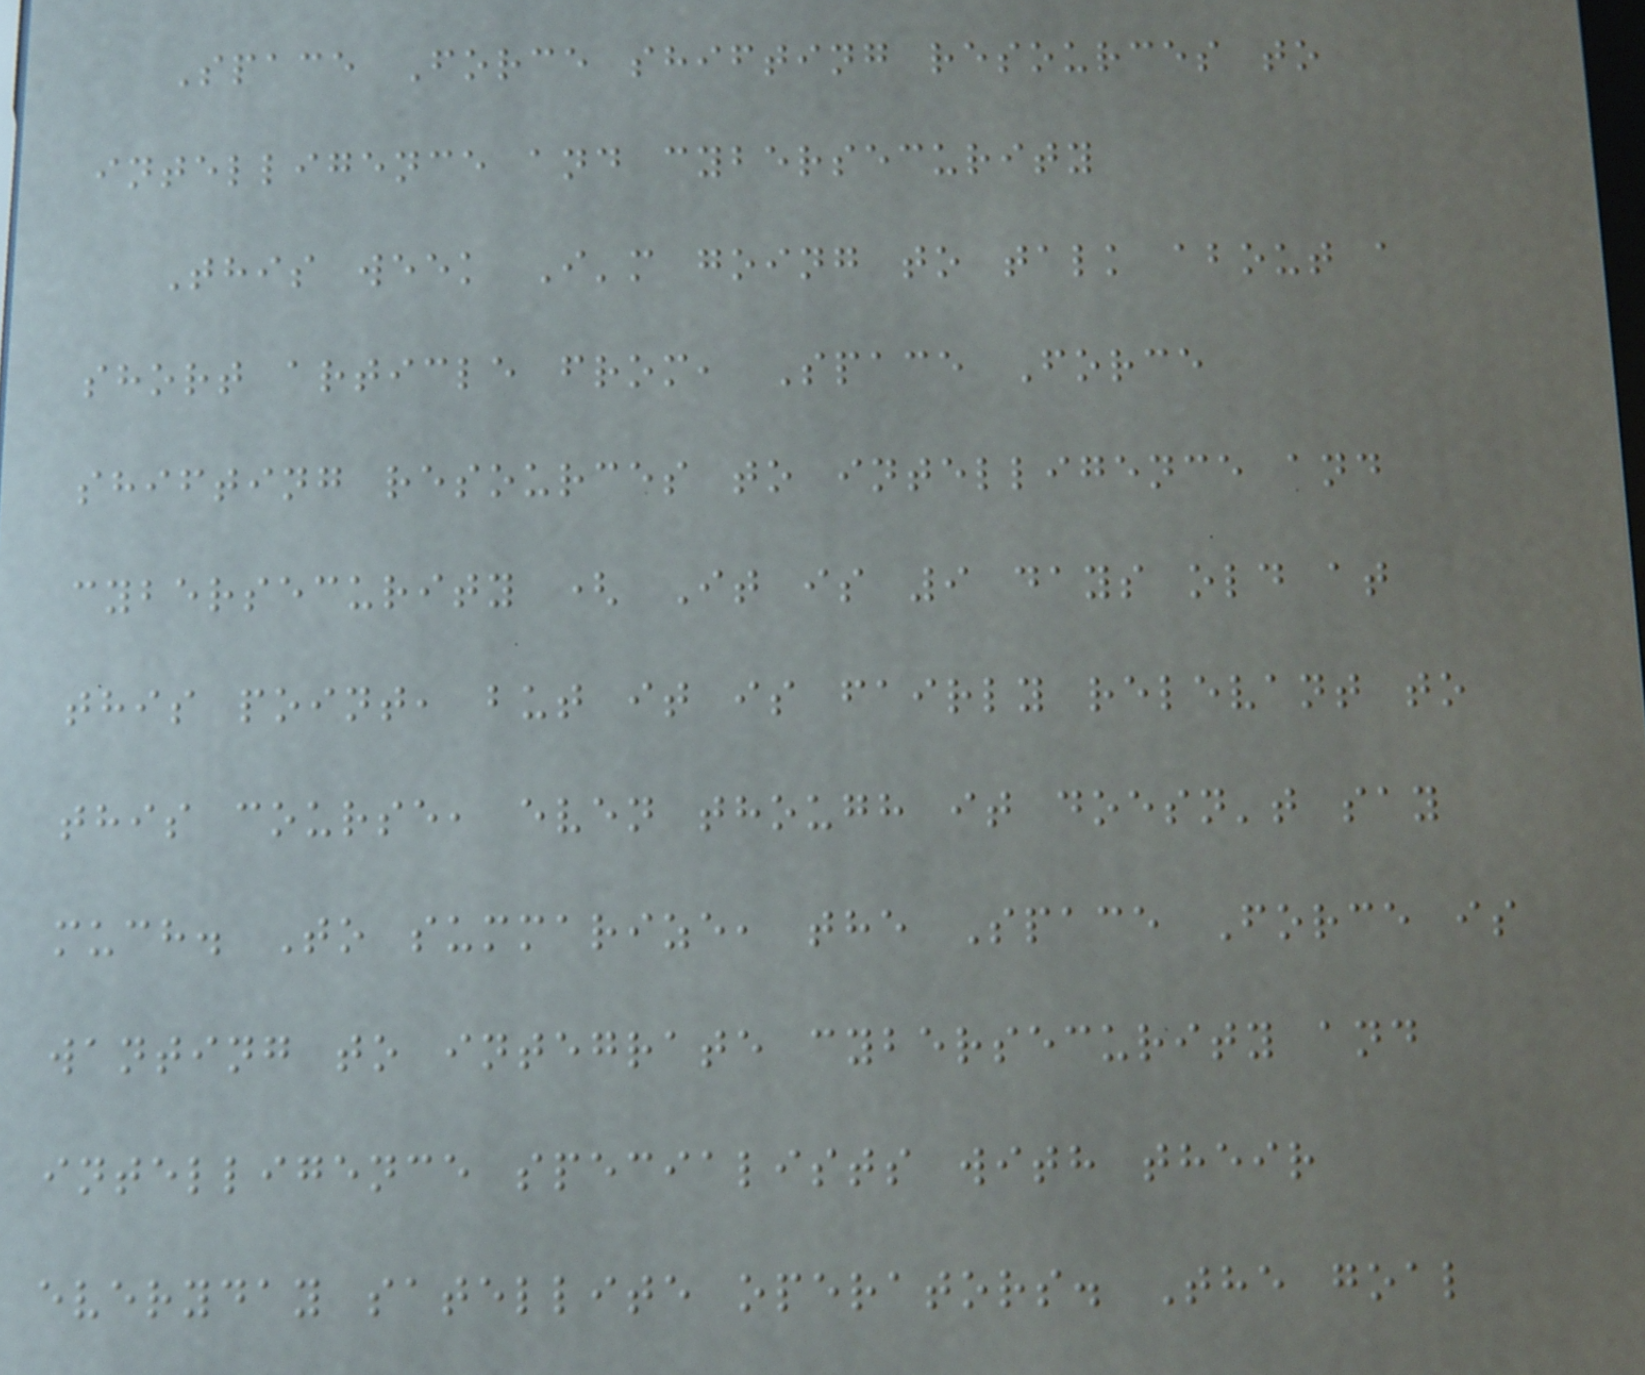Space Force shifting resources to
intelligence and cybersecurity
This week I'm going to talk about a
short article from, Space Force
shifting resources to intelligence and
cybersecurity ( It is 9 days old at
this point, but it is fairly relevant to
this course, even though it doesn't say
much. To summarize, the Space Force is
wanting to integrate cybersecurity and
intelligence specialists with their
everyday satellite operators. The goal
